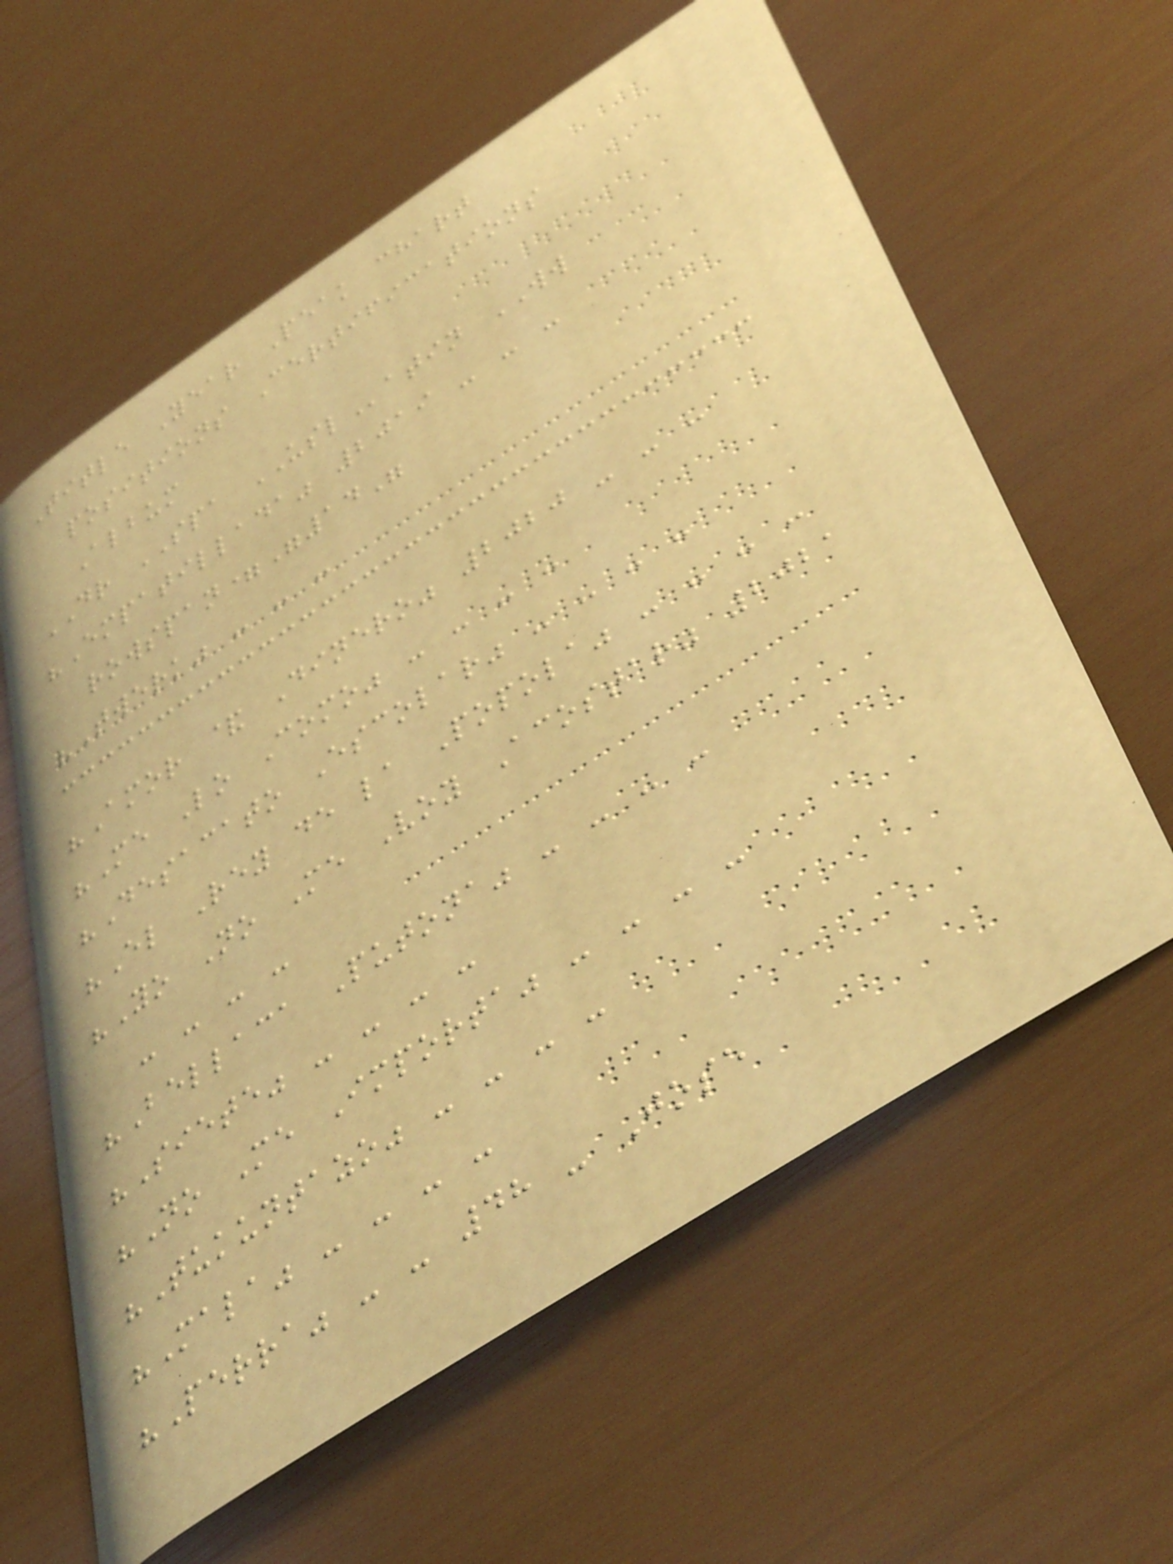Title Year Peak chart
positions Certifications
Album
DR SPA USLatin WW
"Empatillada" 2019 - - -
rowspan="14"
"Twerk" - - -
"Amor & Dinero" 2020 - - -
"Me Lo Como" - - - -
"Desacato Escolar" - - - -
"El Rey de la Popola" - - - -
"Yo No Me Voy Acostar" 2021
- - - -
"Bellaca Putona" - - - -
"Siete" - - - -
"No Me Importa" - - - -
"Tukuntazo" - - - -
"Mala" - - - -
"Perra" - - 48 - Jose
